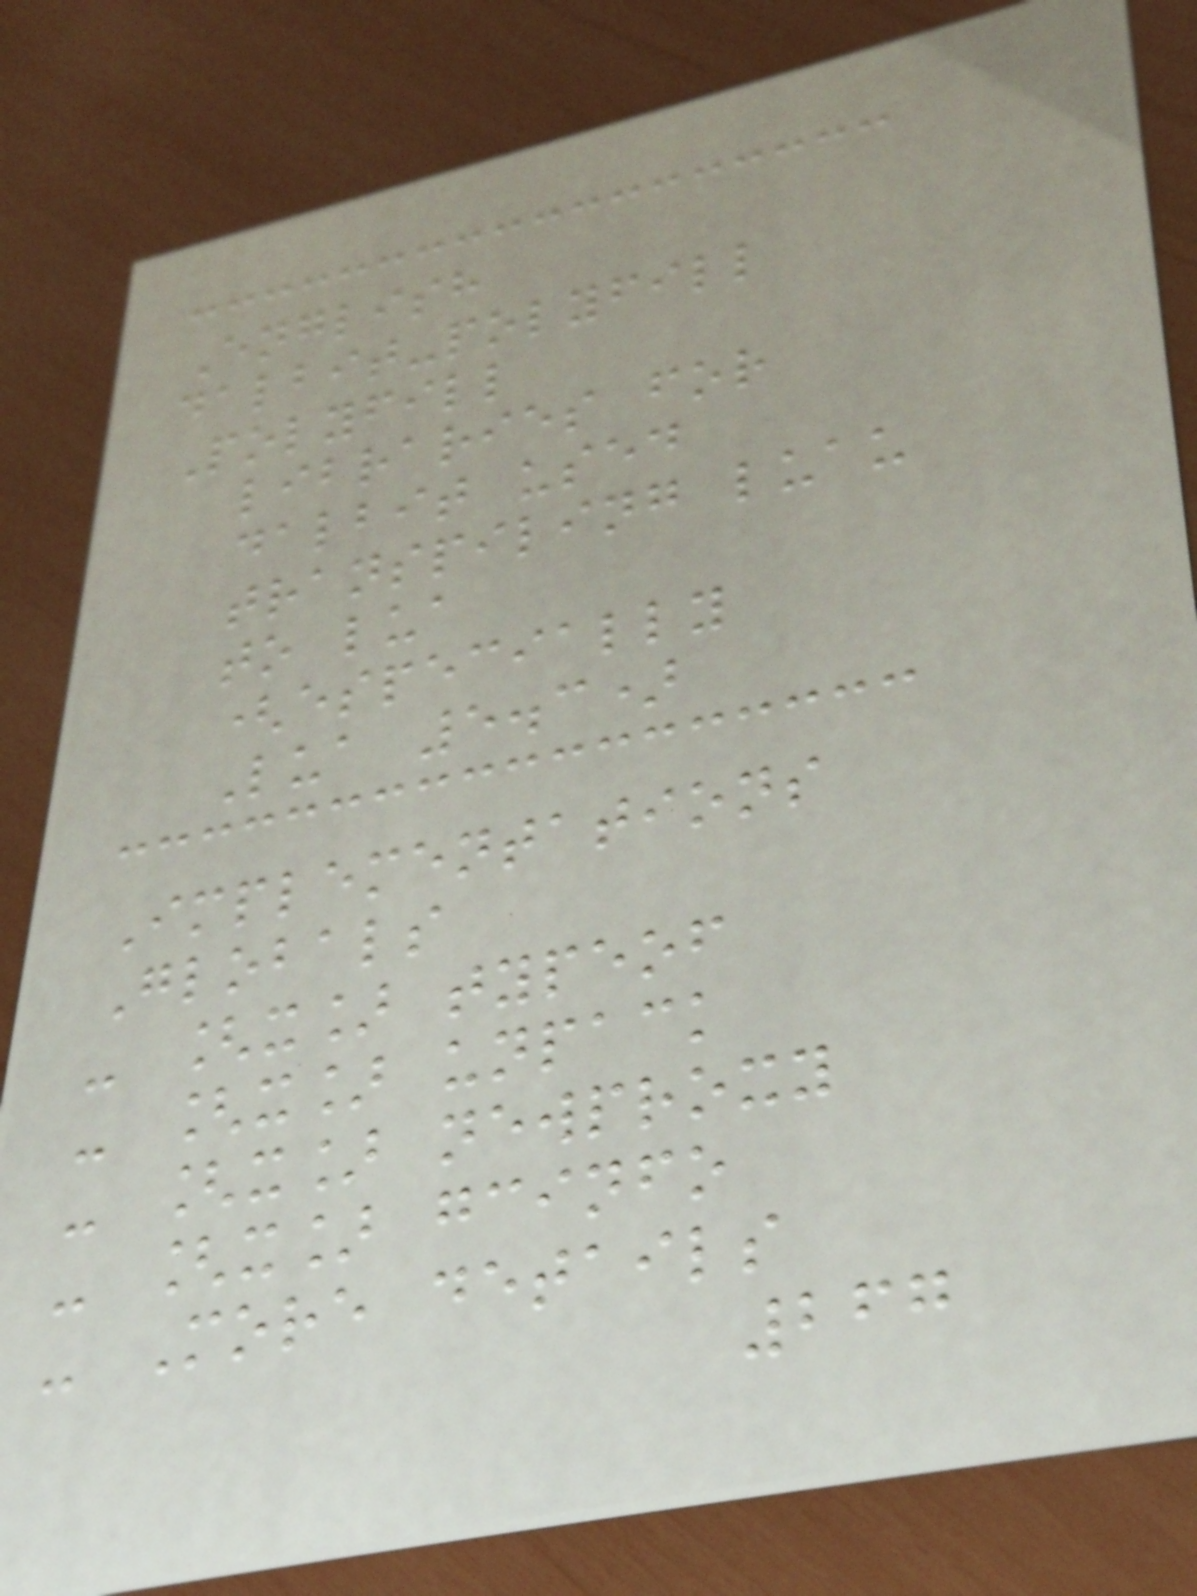English
dalbit-polyfill
Polyfill
libraries for
dalbit used
transpiling luau
to lua
(especially
Lua 5.3)
Implementations
Globals
- [x] typeof
- [x] unpack
- [x] newproxy
- [x] gcinfo
- More details
267
